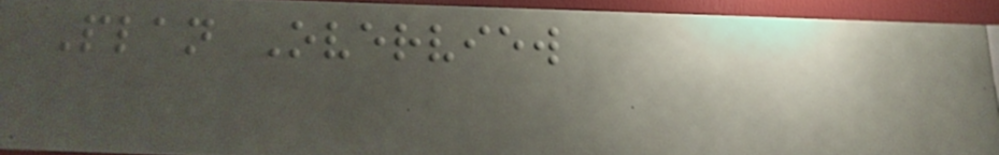Plan Overview
